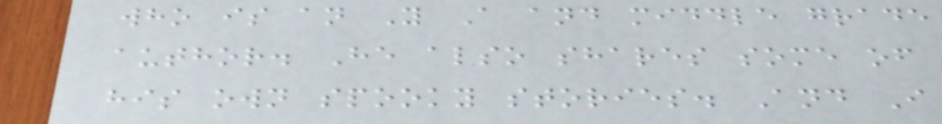who is an Y A and middle grade
author. He also shares some of
his own spooky stories. And I
